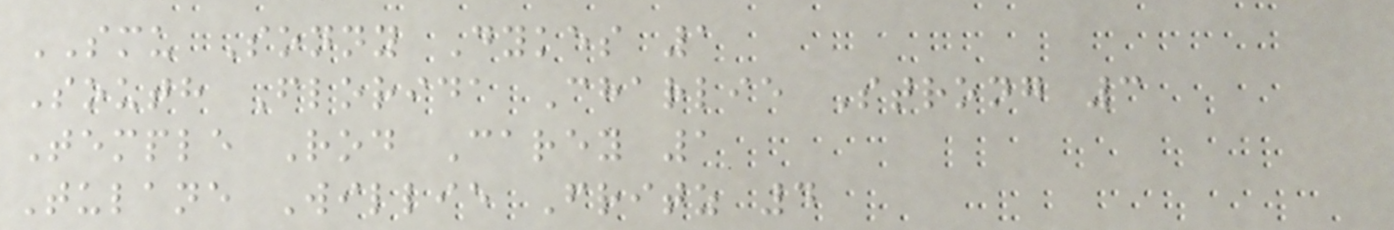SMU Sonny Dykes 1
South Florida Charlie Strong 3
Temple Rod Carey 1
Tulane Willie Fritz 4
